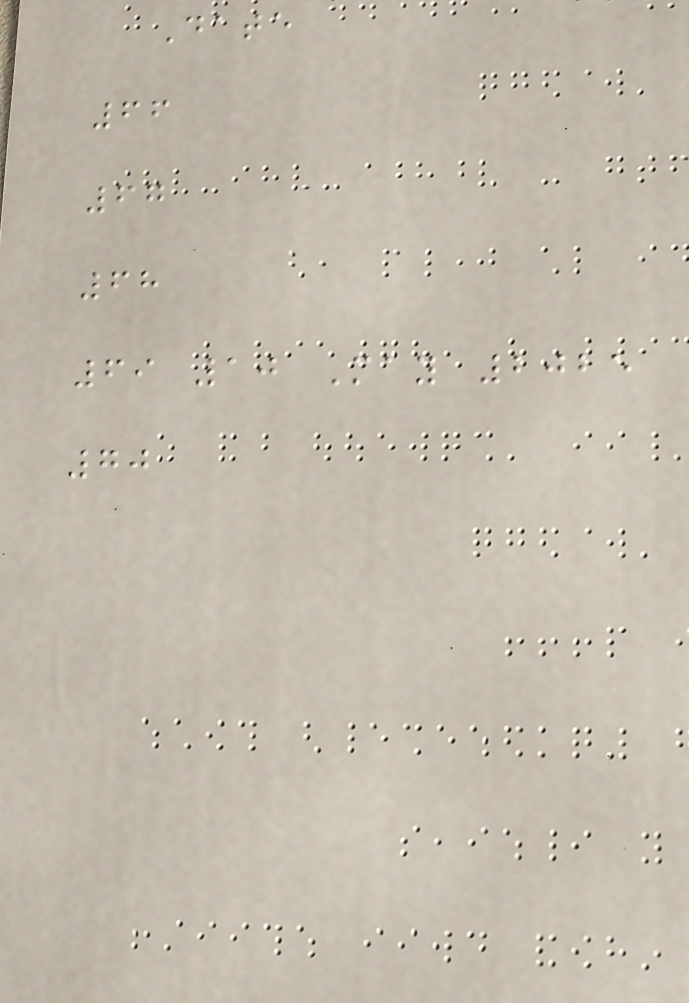Date
66
67
68
69 10 May 2025
70
